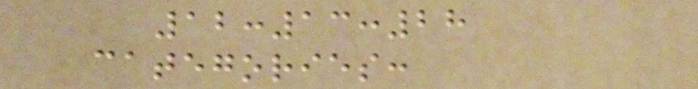12:13:28
categories:
